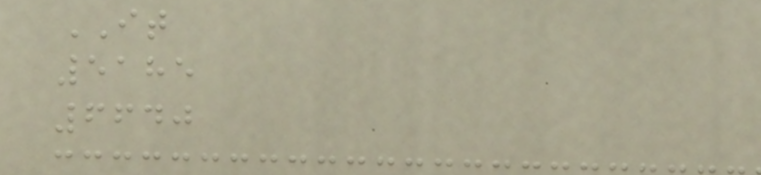IT
5185
6640
